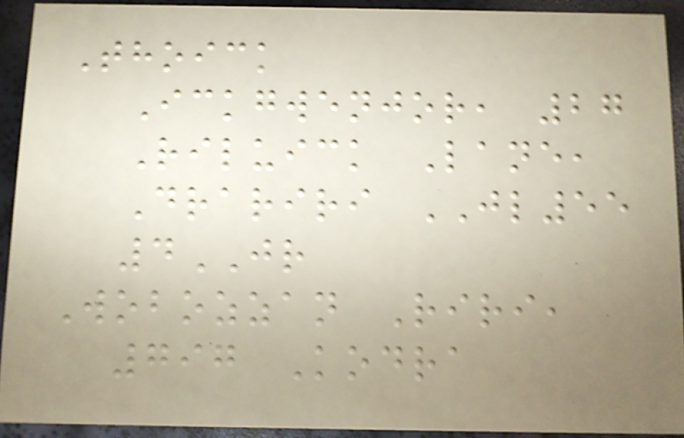Thoick
Ickgwenjor, 27
Riluick Lane,
Drariri JL55
4JR
Wobozzan Riri,
797 Kodra
